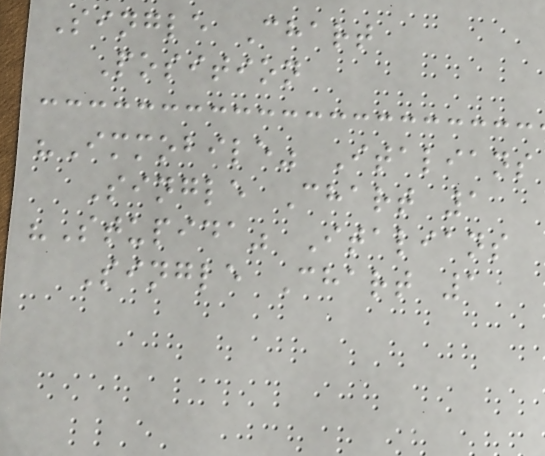Single Chart
Position
"Immobile" Italians
Single Chart 1
"Stupida" Italians
Single Chart 1
